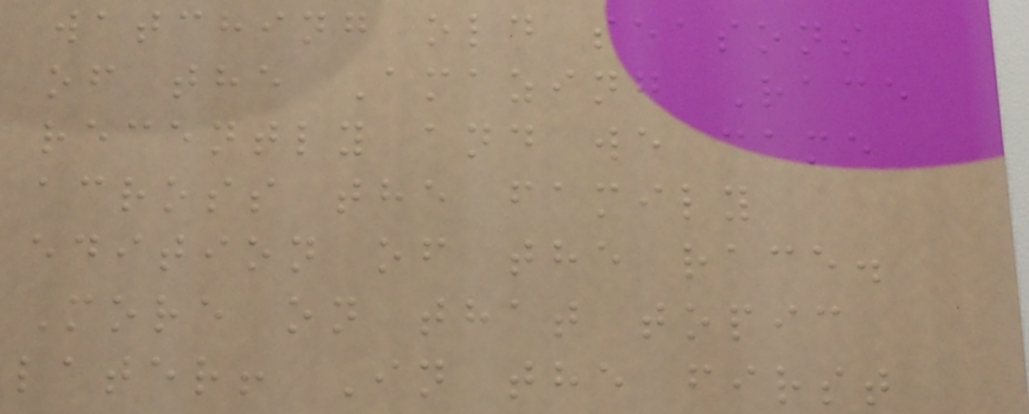watching old seasons
of the Amazing Race
recently and we came
across the family
edition of the race.
More on that topic
later! In the first
